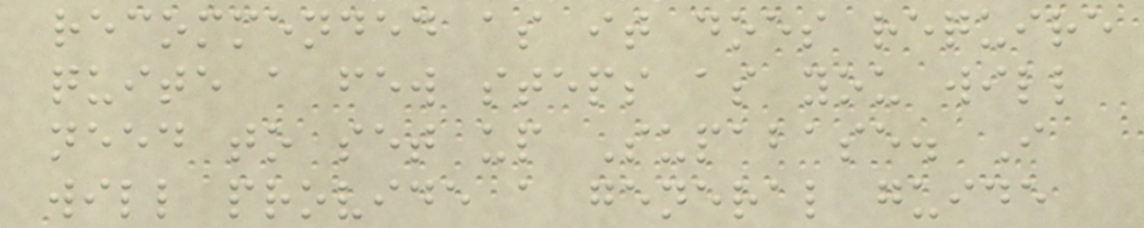recommended as it does require
quite a few steps as you will
need to set up Supabase. I
will provide a general guide
